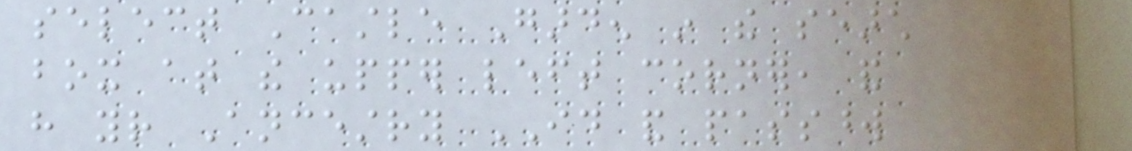select Castle Garden in the search
box at the upper left corner, and
have your Ancestry ID and password
